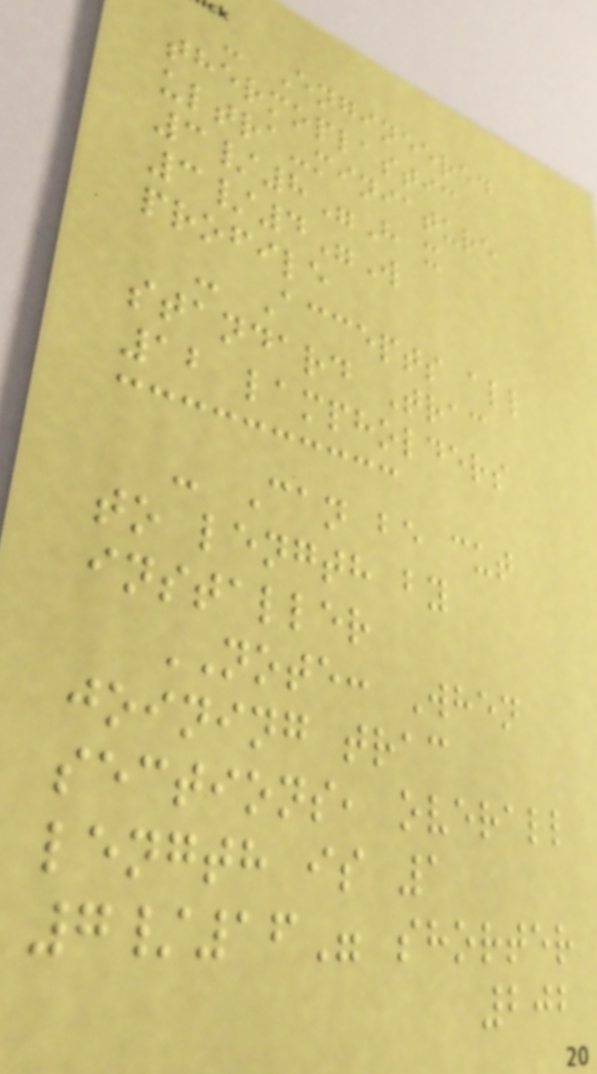- Engineered
thermoplastic
ultra-miniature
3/8"H x
3/4"W
profile
- Accepts all
standard Trac
12 lampholders
- Can be cut
to length by
installer
NOTE: When
joining trac
sections, overall
length is 1
7/16" shorter
202
